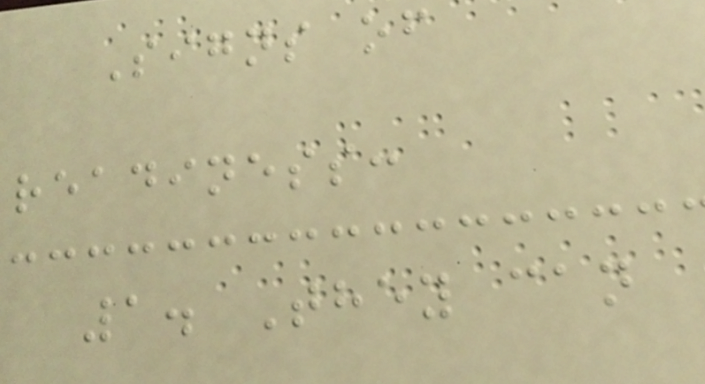Signs of
readiness:
1. They can
